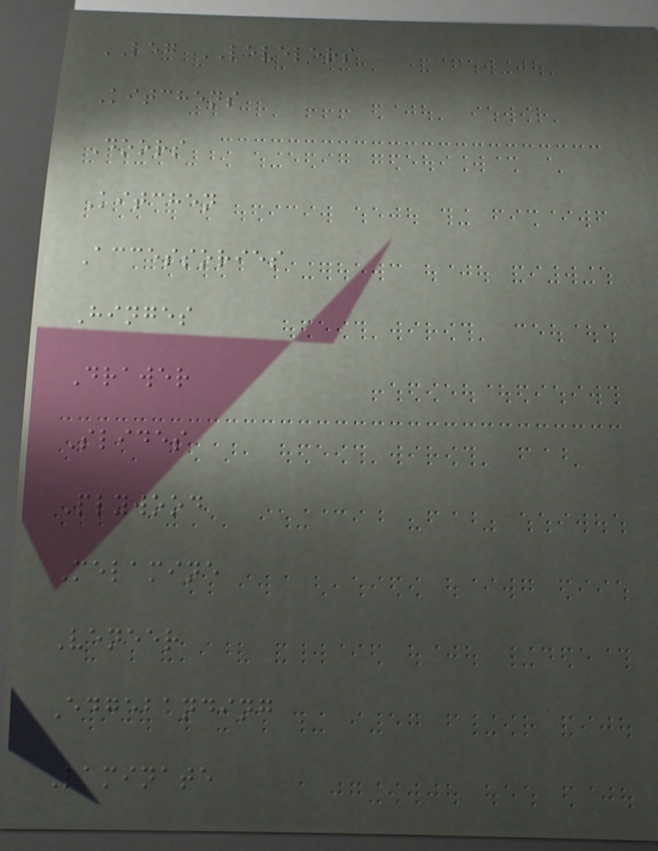LEG LEVELERS
Kitchens
Doors
Kitchen
Accessories
Hinges
Drawer
Slides
Plywood
Melamine
Veneer
Edgebanding
Laminate
